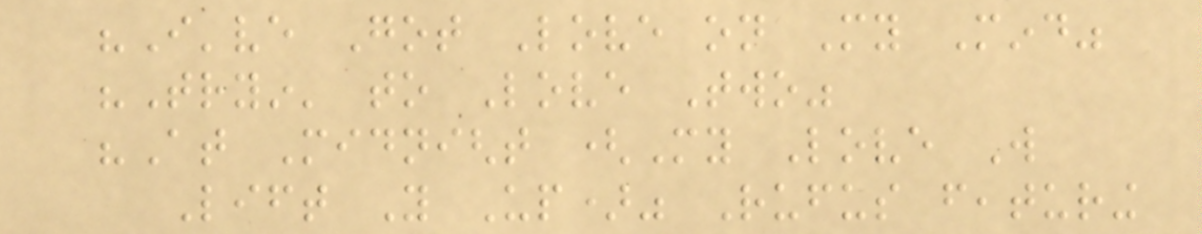"I've Got Love on My Mind"
"Tryin' to Love Two"
"At Midnight (My Love Will
Lift You Up)" Rufus featuring
